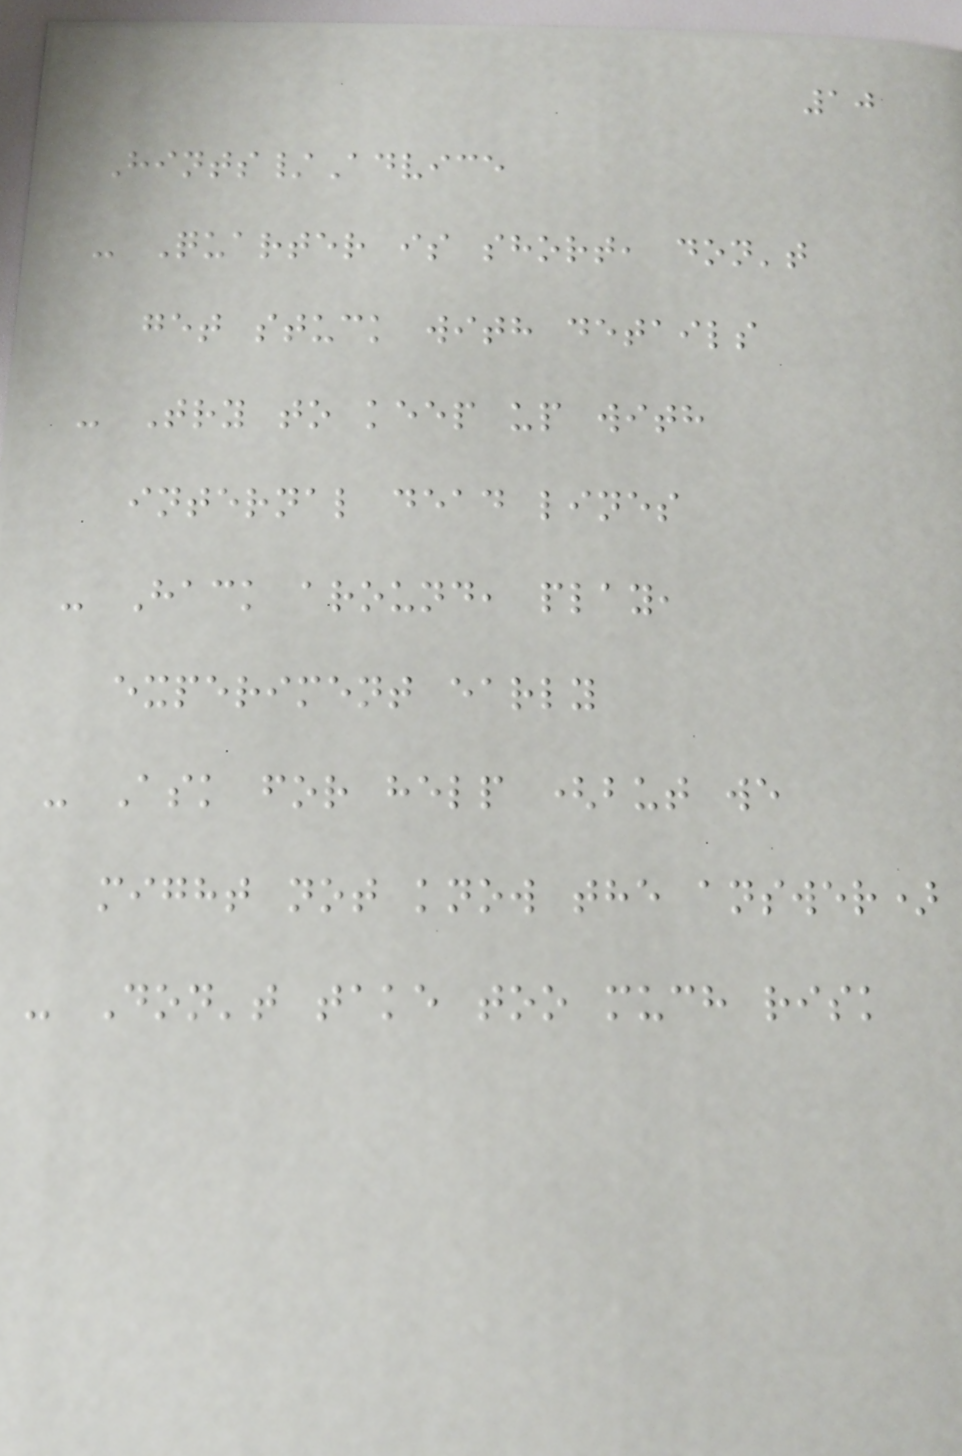10
Hints/Advice
- Quarter is short, don't
get stuck with details
- Try to keep up with
internal dead lines
- Hack around, play,
experiment early
- Ask for help (but we
might not know the answer)
- Don't take too much risk
